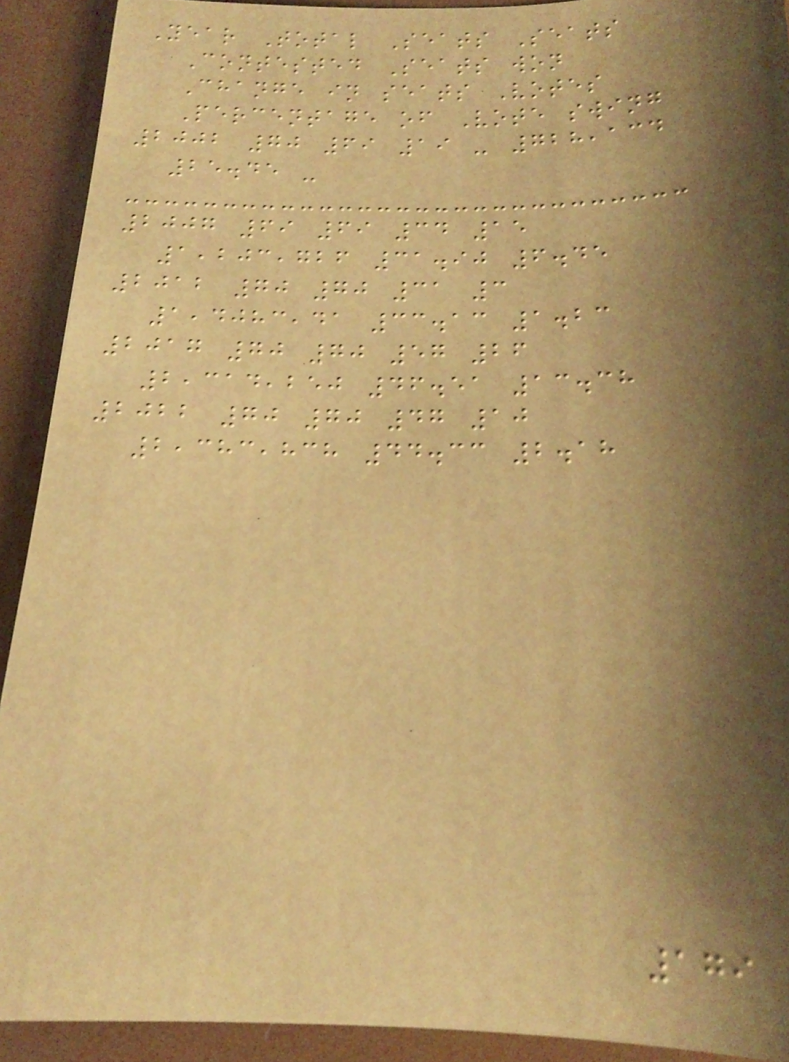Year Total Seats Seats
Contested Seats won
Change in seats Votes
Percentage of Vote swing
2002 70 69 19 - 728,134
25.45 -
2007 69 69 34 15
1,203,726 31.90 6.45
2012 70 70 31 3
1,4083,41 33.13 1.23
2017 70 70 57 26
2,314,250 46.51 13.38
2022 70 70 47 10
2,383,838 44.33 2.18
179
